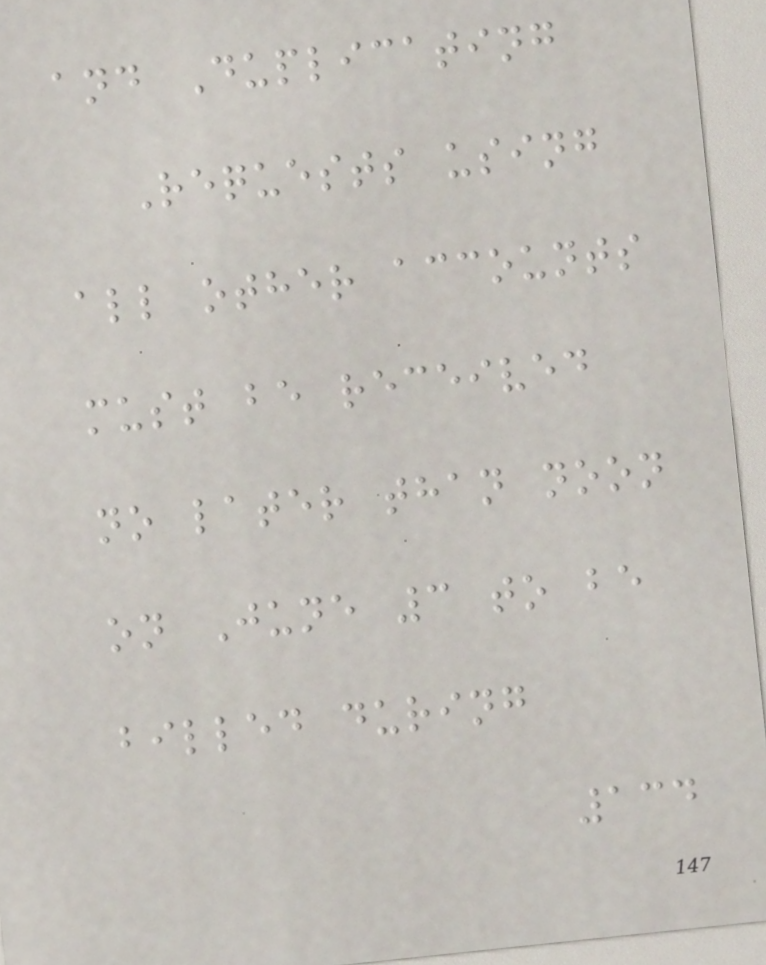and Duplicating
Requests using
all other accounts
must be received
no later than noon
on June 3 to be
billed during
134
